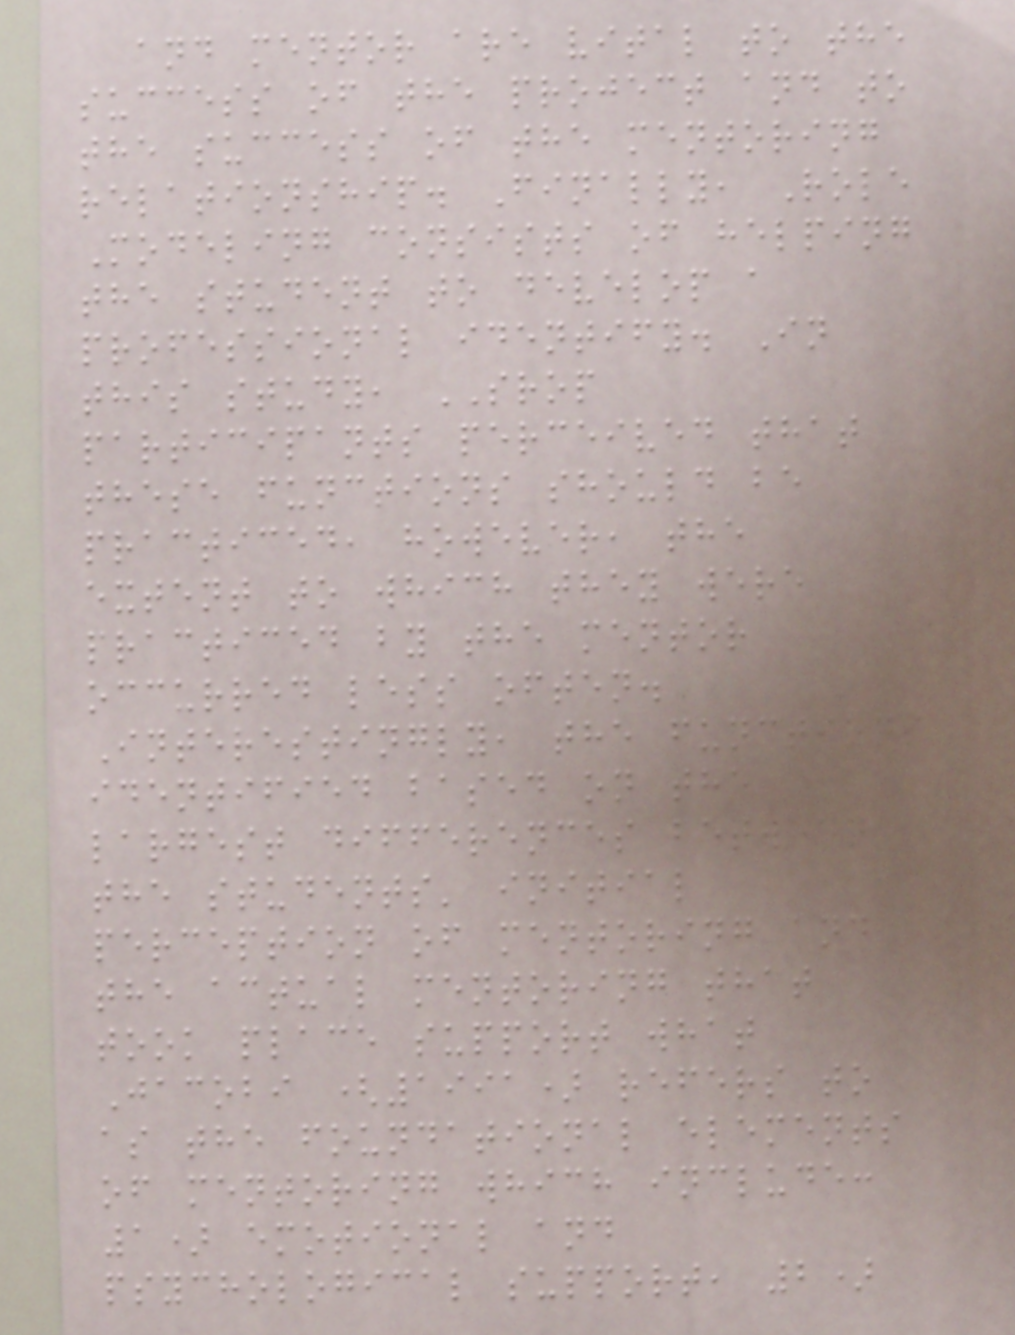and mentor are vital to the
success of the project and to
the success of the mentoring
relationship. Finally, Role
Modeling consists of helping
the student to develop a
professional identify. In
this study, SROP
participants perceived that
these functions should be
practiced, however, the
extent to which they were
practiced by the mentor
occurred less often.
Interestingly, the functions
identified based on the
largest differences between
the students' initial
perception of mentoring and
the actual mentoring that
took place support what
Jacobi (1991) refers to
as the foundational elements
of mentoring which include:
1) emotional and
psychological support, 2)
